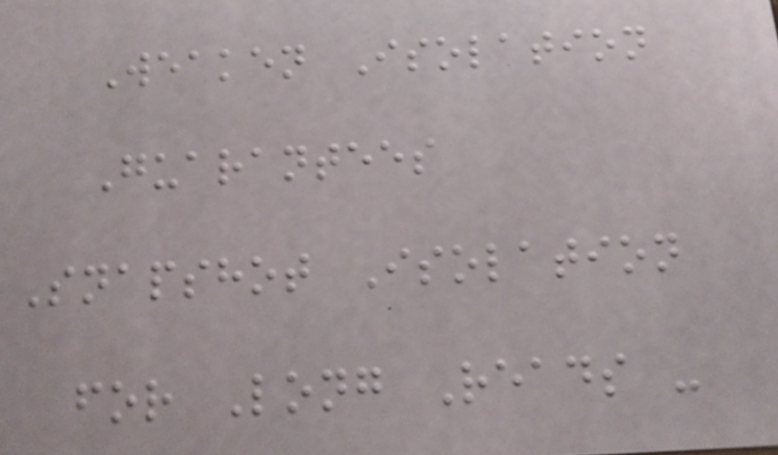Weaken Isolation
Guarantees
Snapshot Isolation
for Long Reads -
